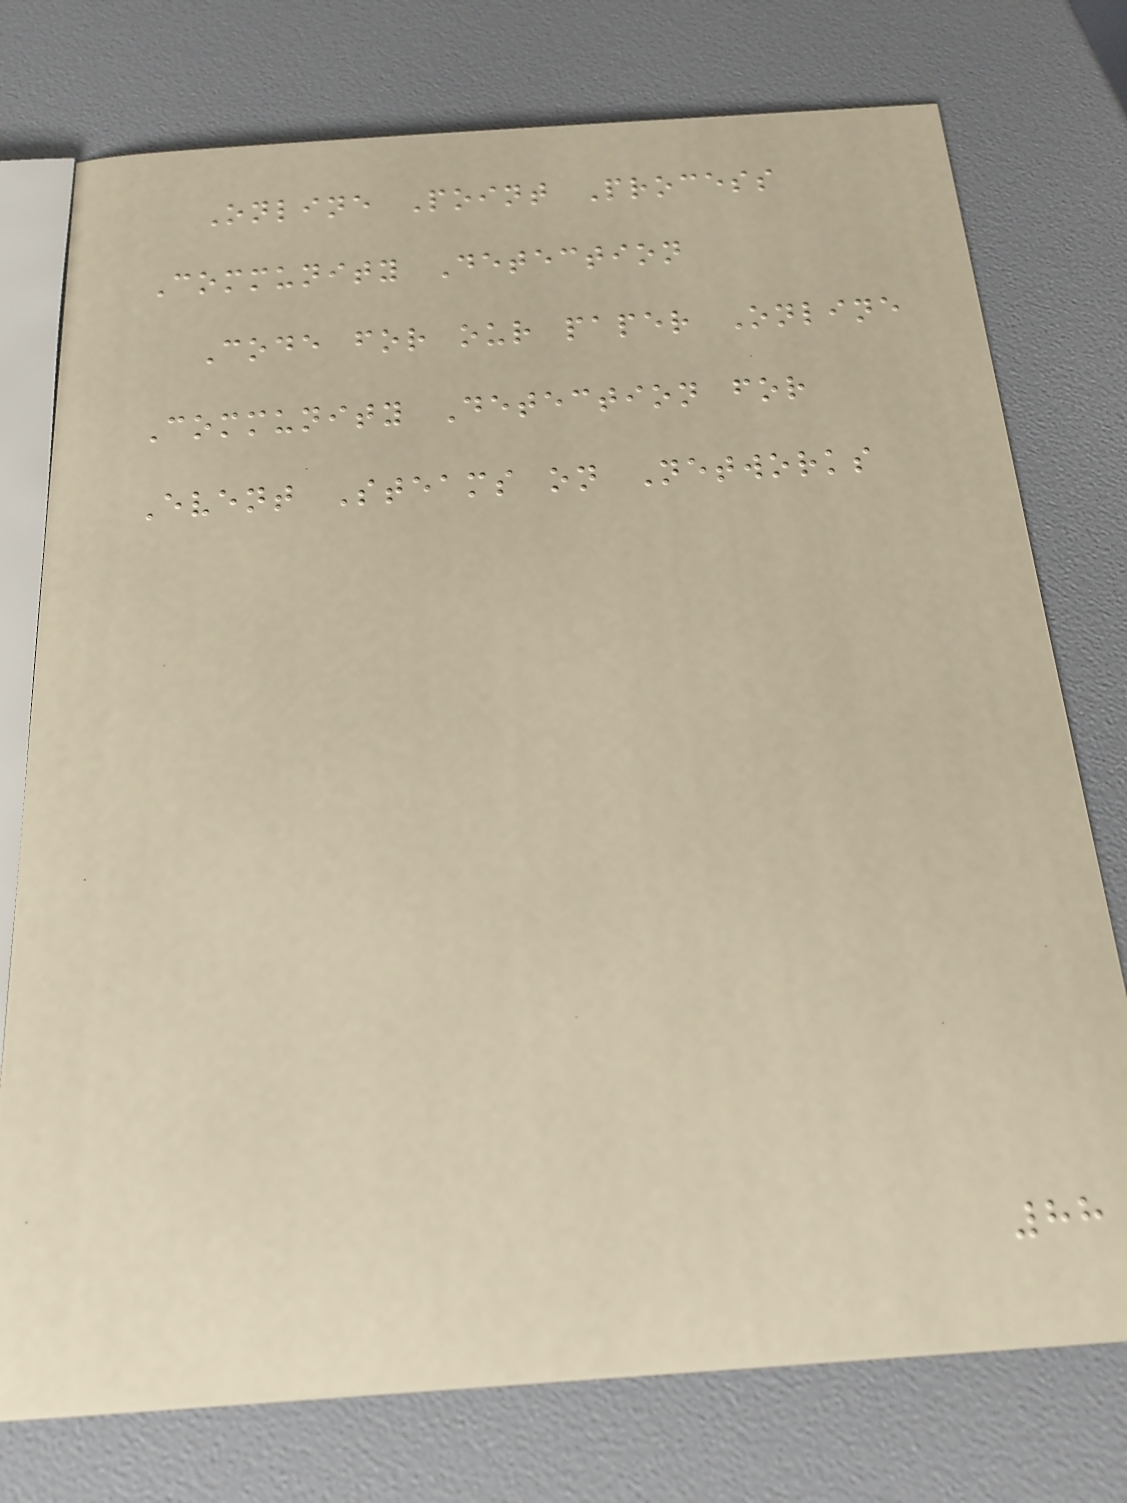Online Point Process
Community Detection
Code for our paper Online
Community Detection for
Event Steams on Networks
88
